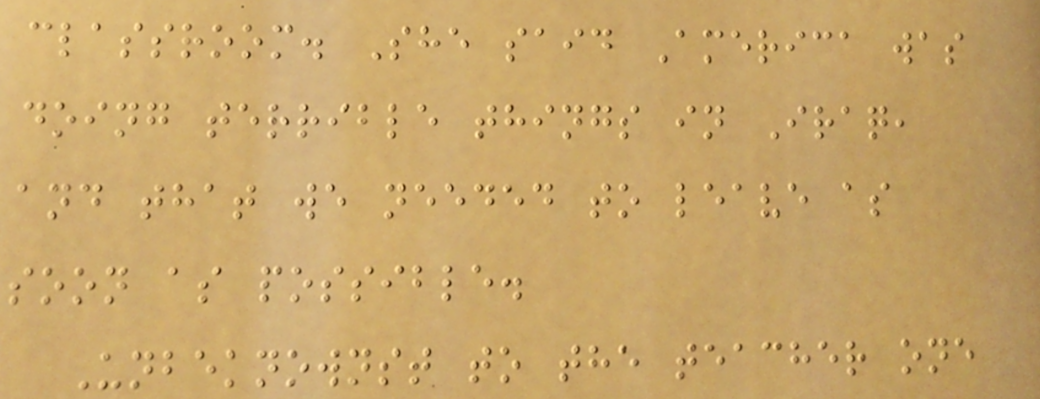classroom. She said America was
doing terrible things in Iraq,
and that we needed to leave as
soon as possible.
Unbeknownst to the teacher one
